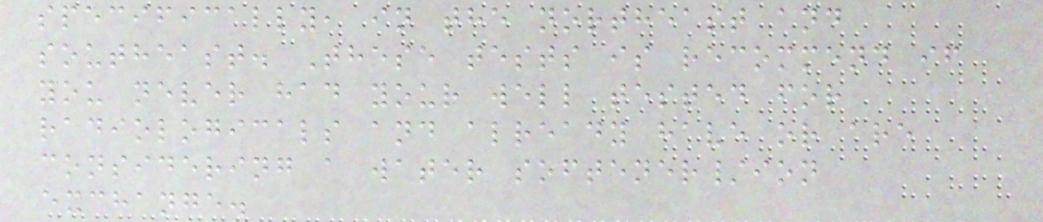specifically, in the northeast and
southeast. These tests is recommend if
you never had your well tested for
radiologicals and already have or are
considering a water softener/ion
exchange.
